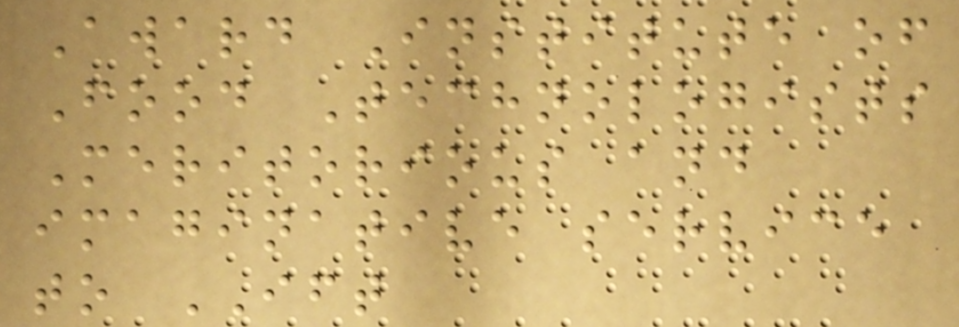Award Institute of
Food Technologists
Meritorious and
imaginative service
to IFT
